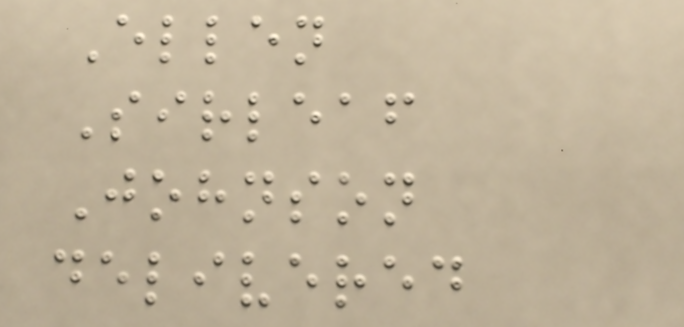Ellen
Sirleaf
Johnson
delivered
